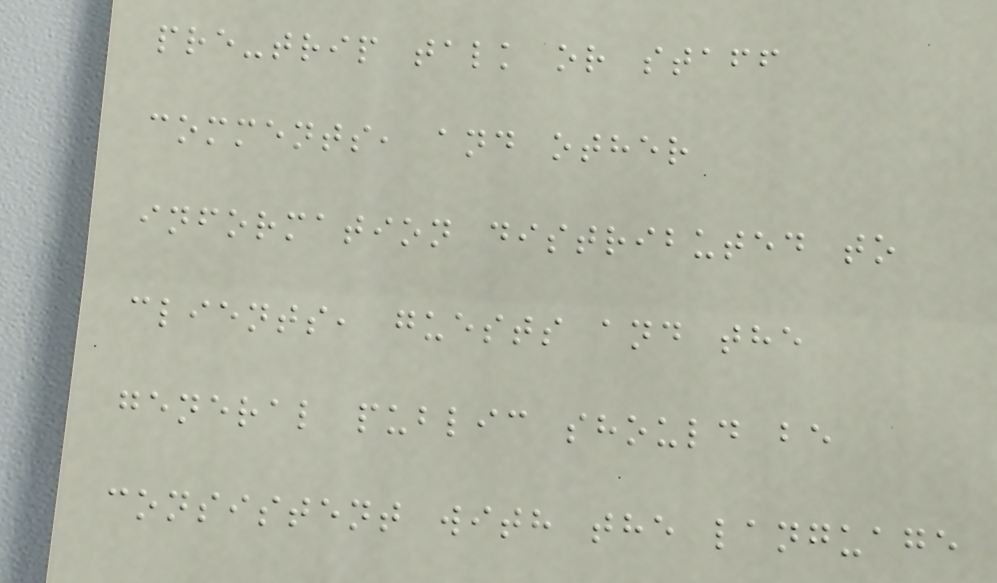pre-trip talk or staff
comments, and other
information distributed to
clients, guests and the
general public should be
consistent with the language
